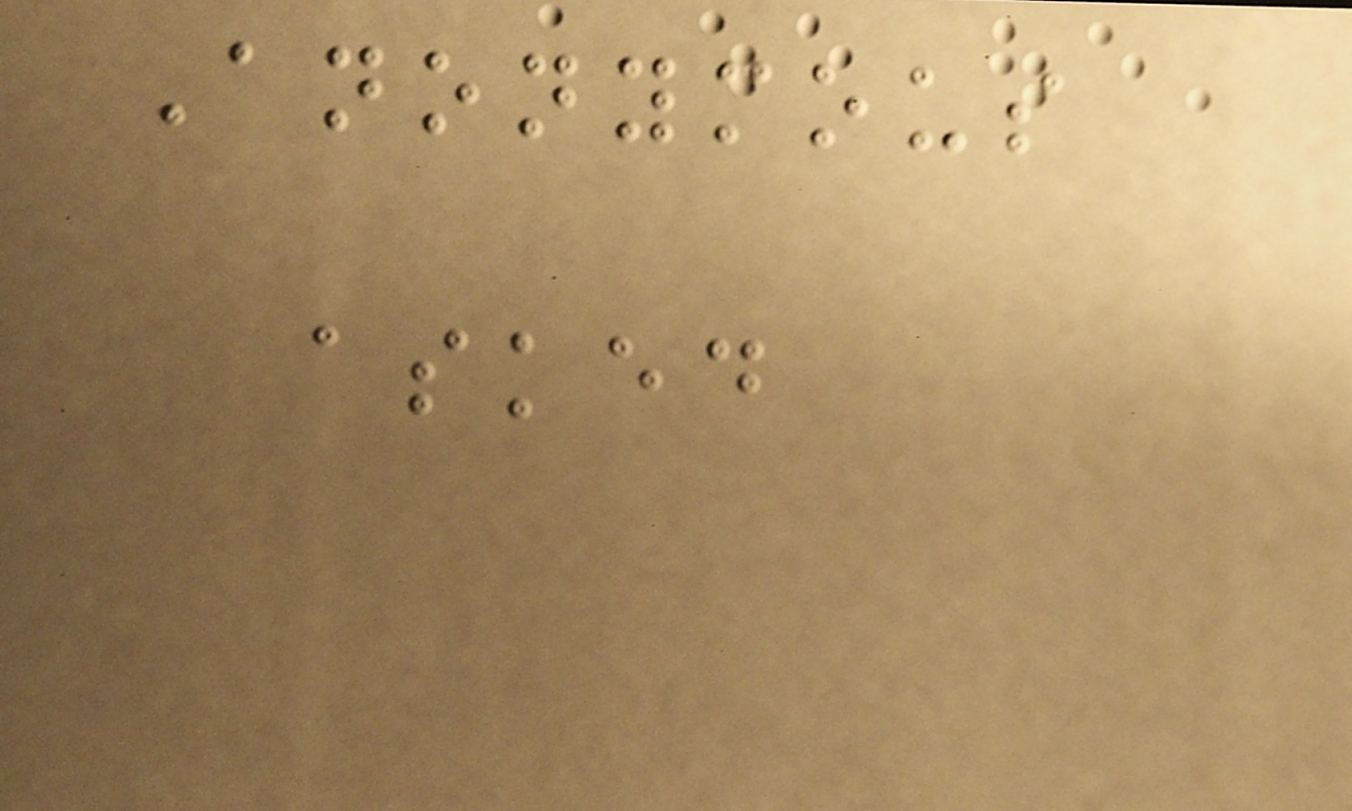Anonymous
asked
